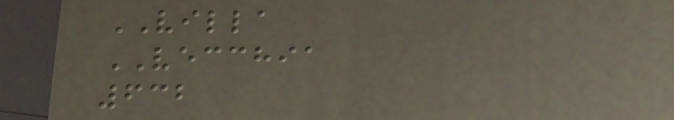VILLA
VECCHIA
632
